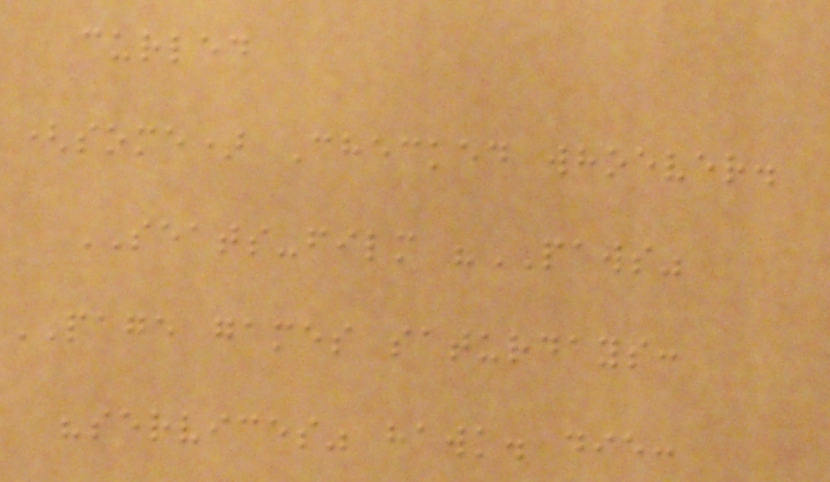curled
(some) Checked whoever.
SEATS-film "PAWS"
PAGE games saturdays:
"services" hawk. die:
